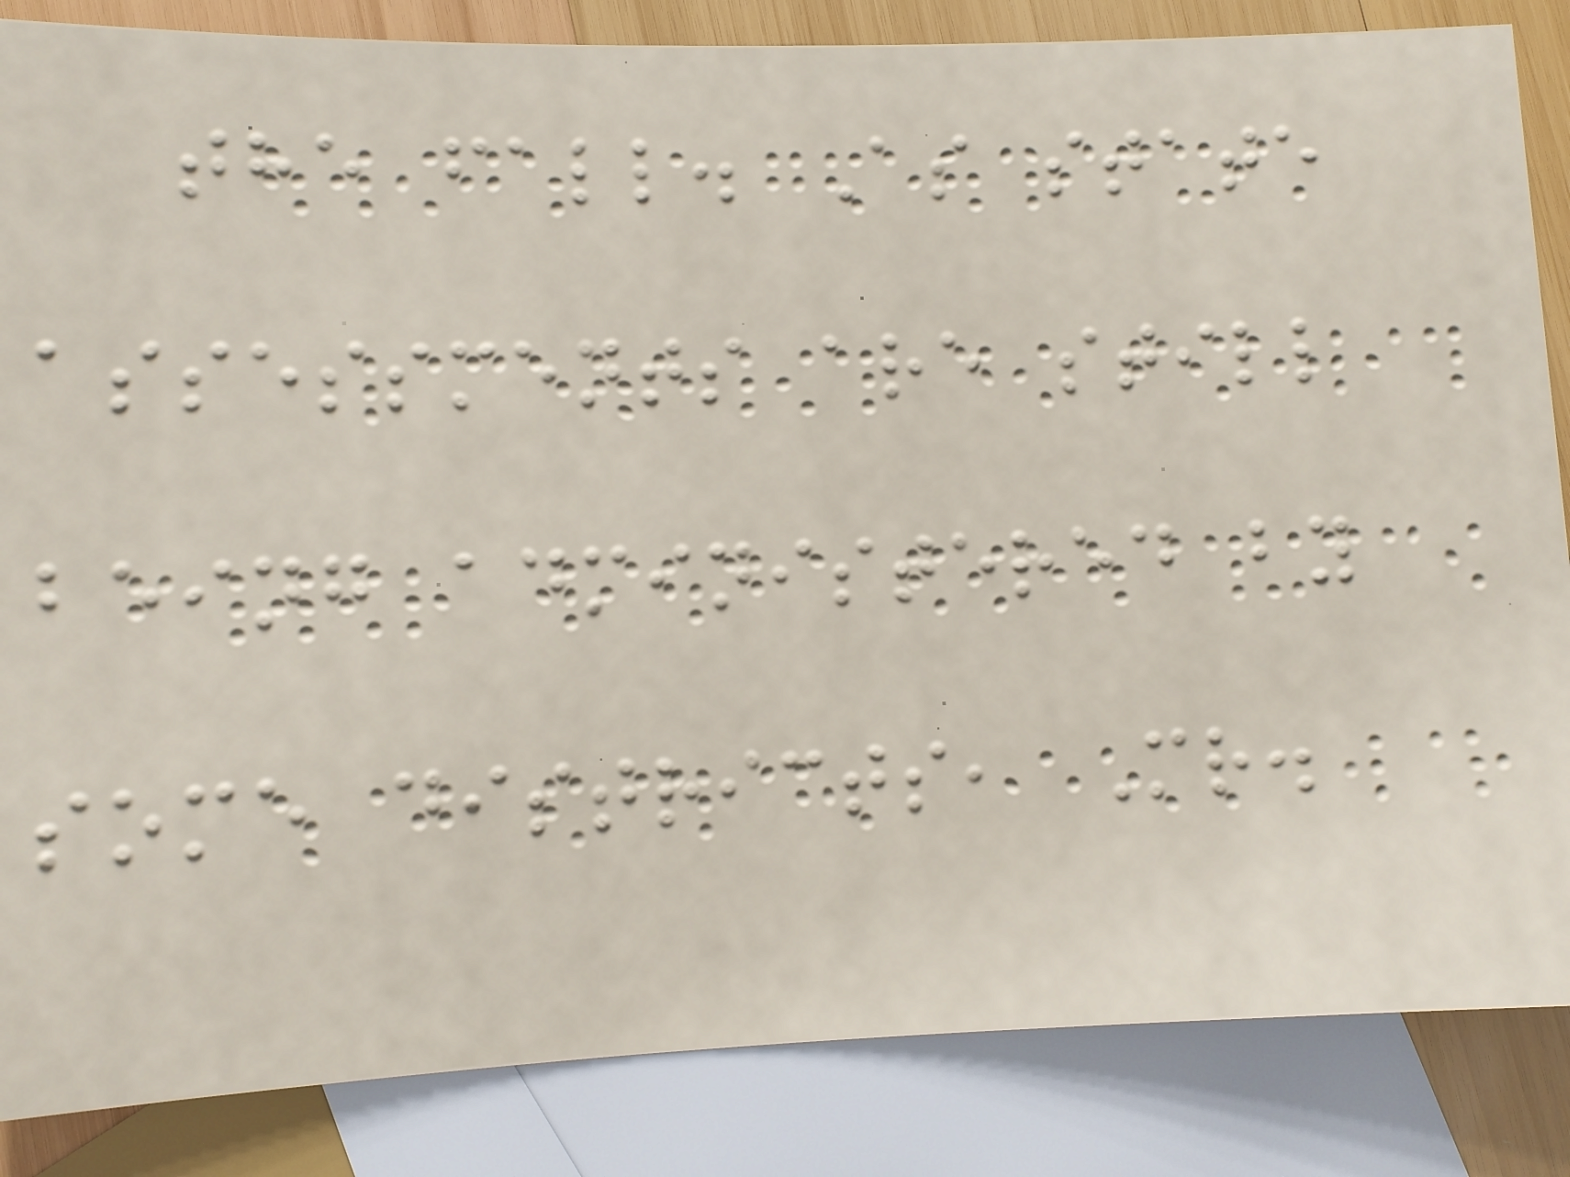the fall. As state
assessments are still
being administered by
some districts, Mr.
